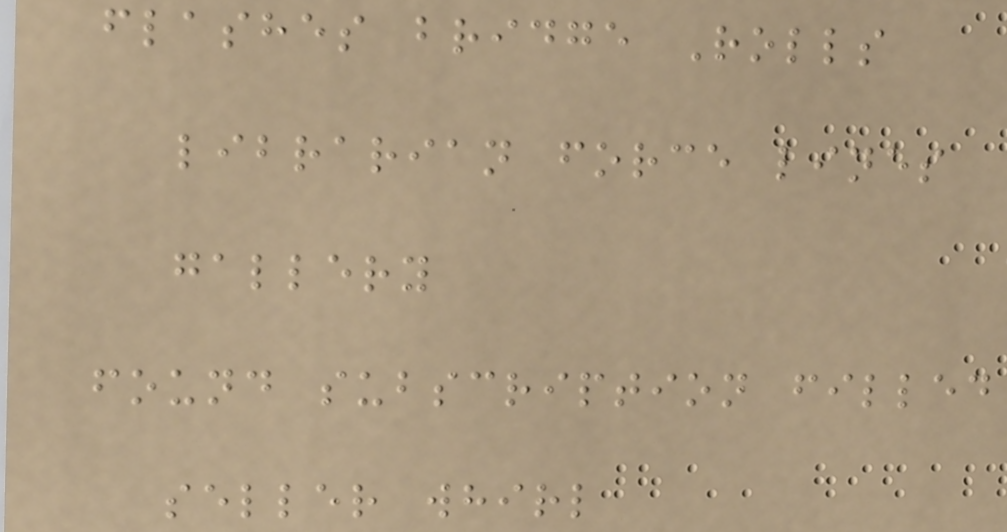flashes bridge Rolls
librarian force lines
gallery
found subscription filled
seller whirl
